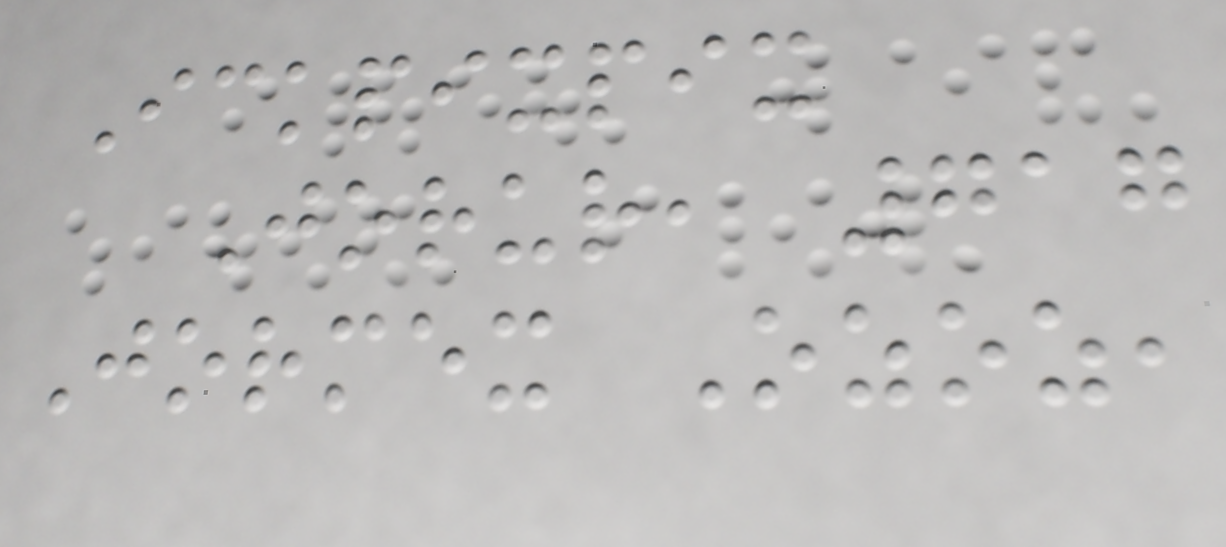Ickpixpix
Jorur, 717
Jormex Ozoz,
